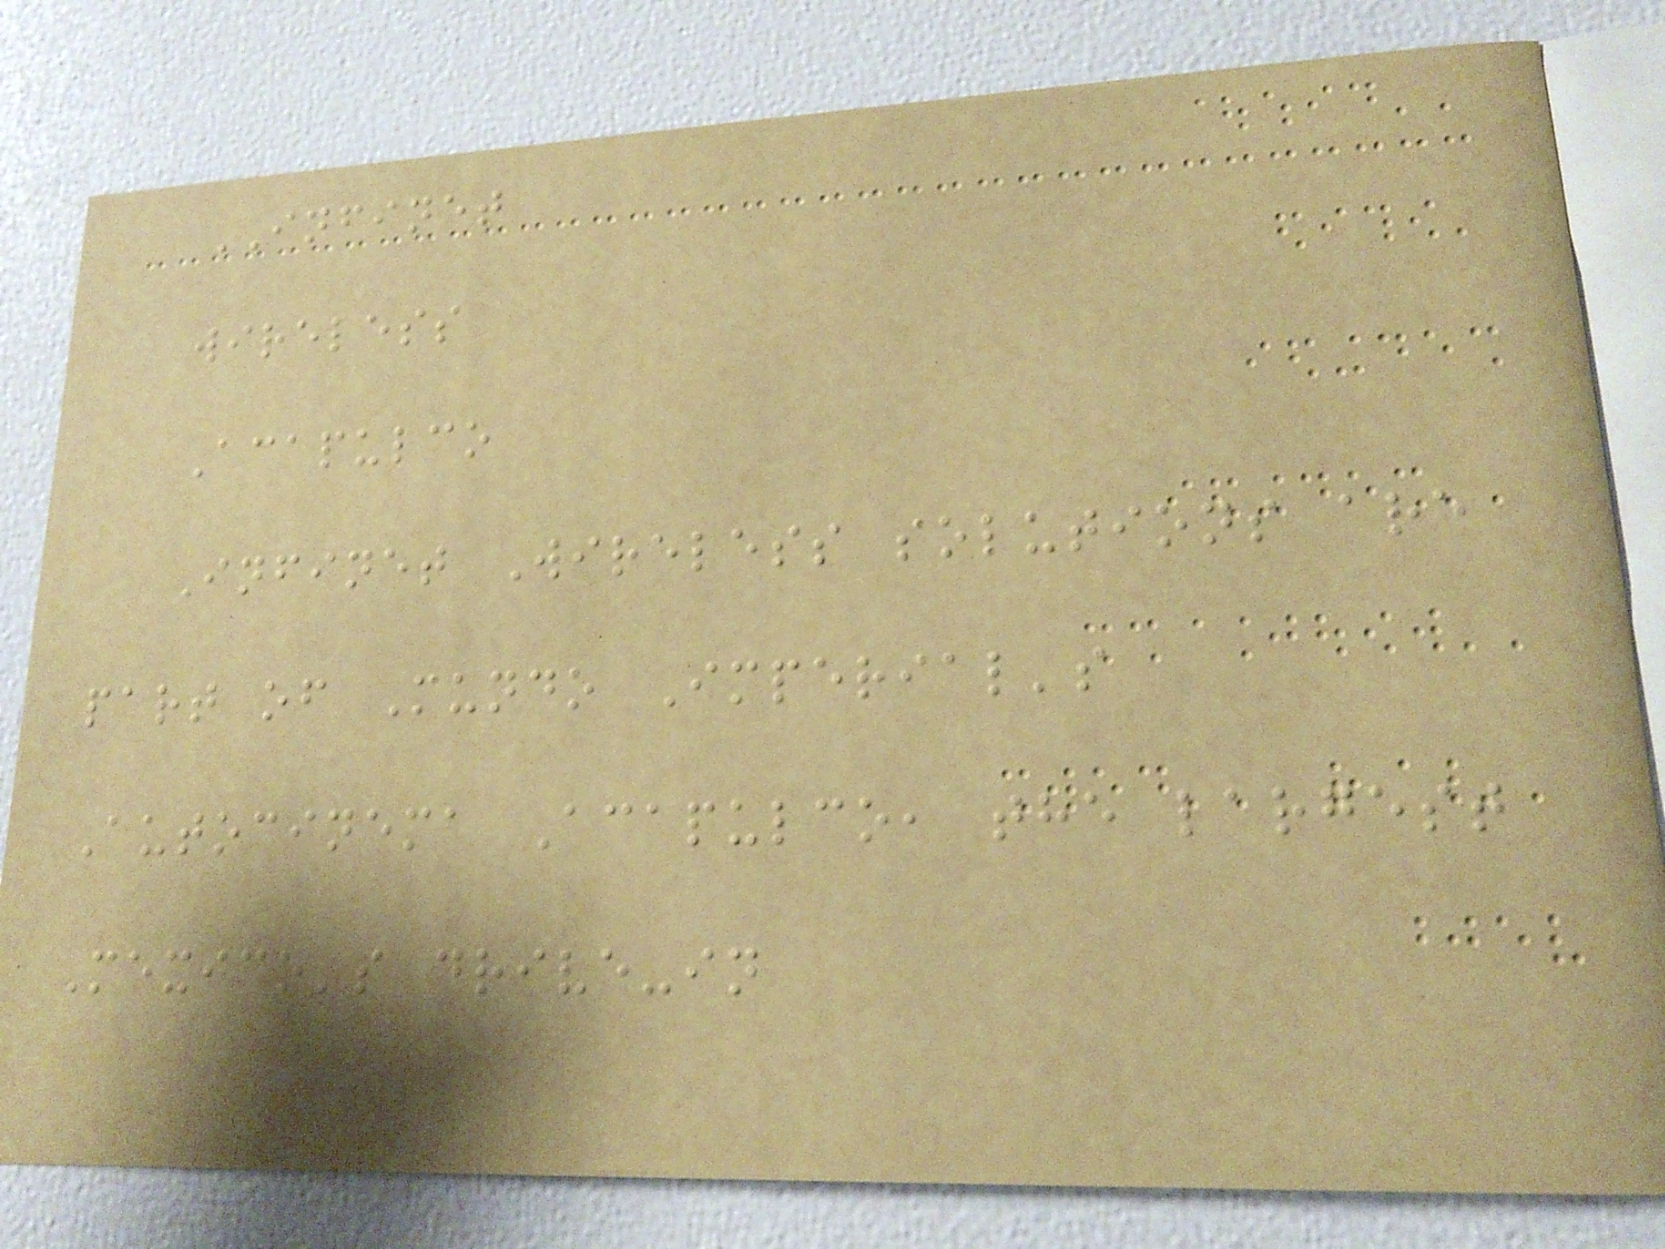INFINET
wireless
Acapulco
Infinet Wireless solutions are
part of Mundo Imperial's
Autocinema Acapulco, the largest
Mexico's drive-in
